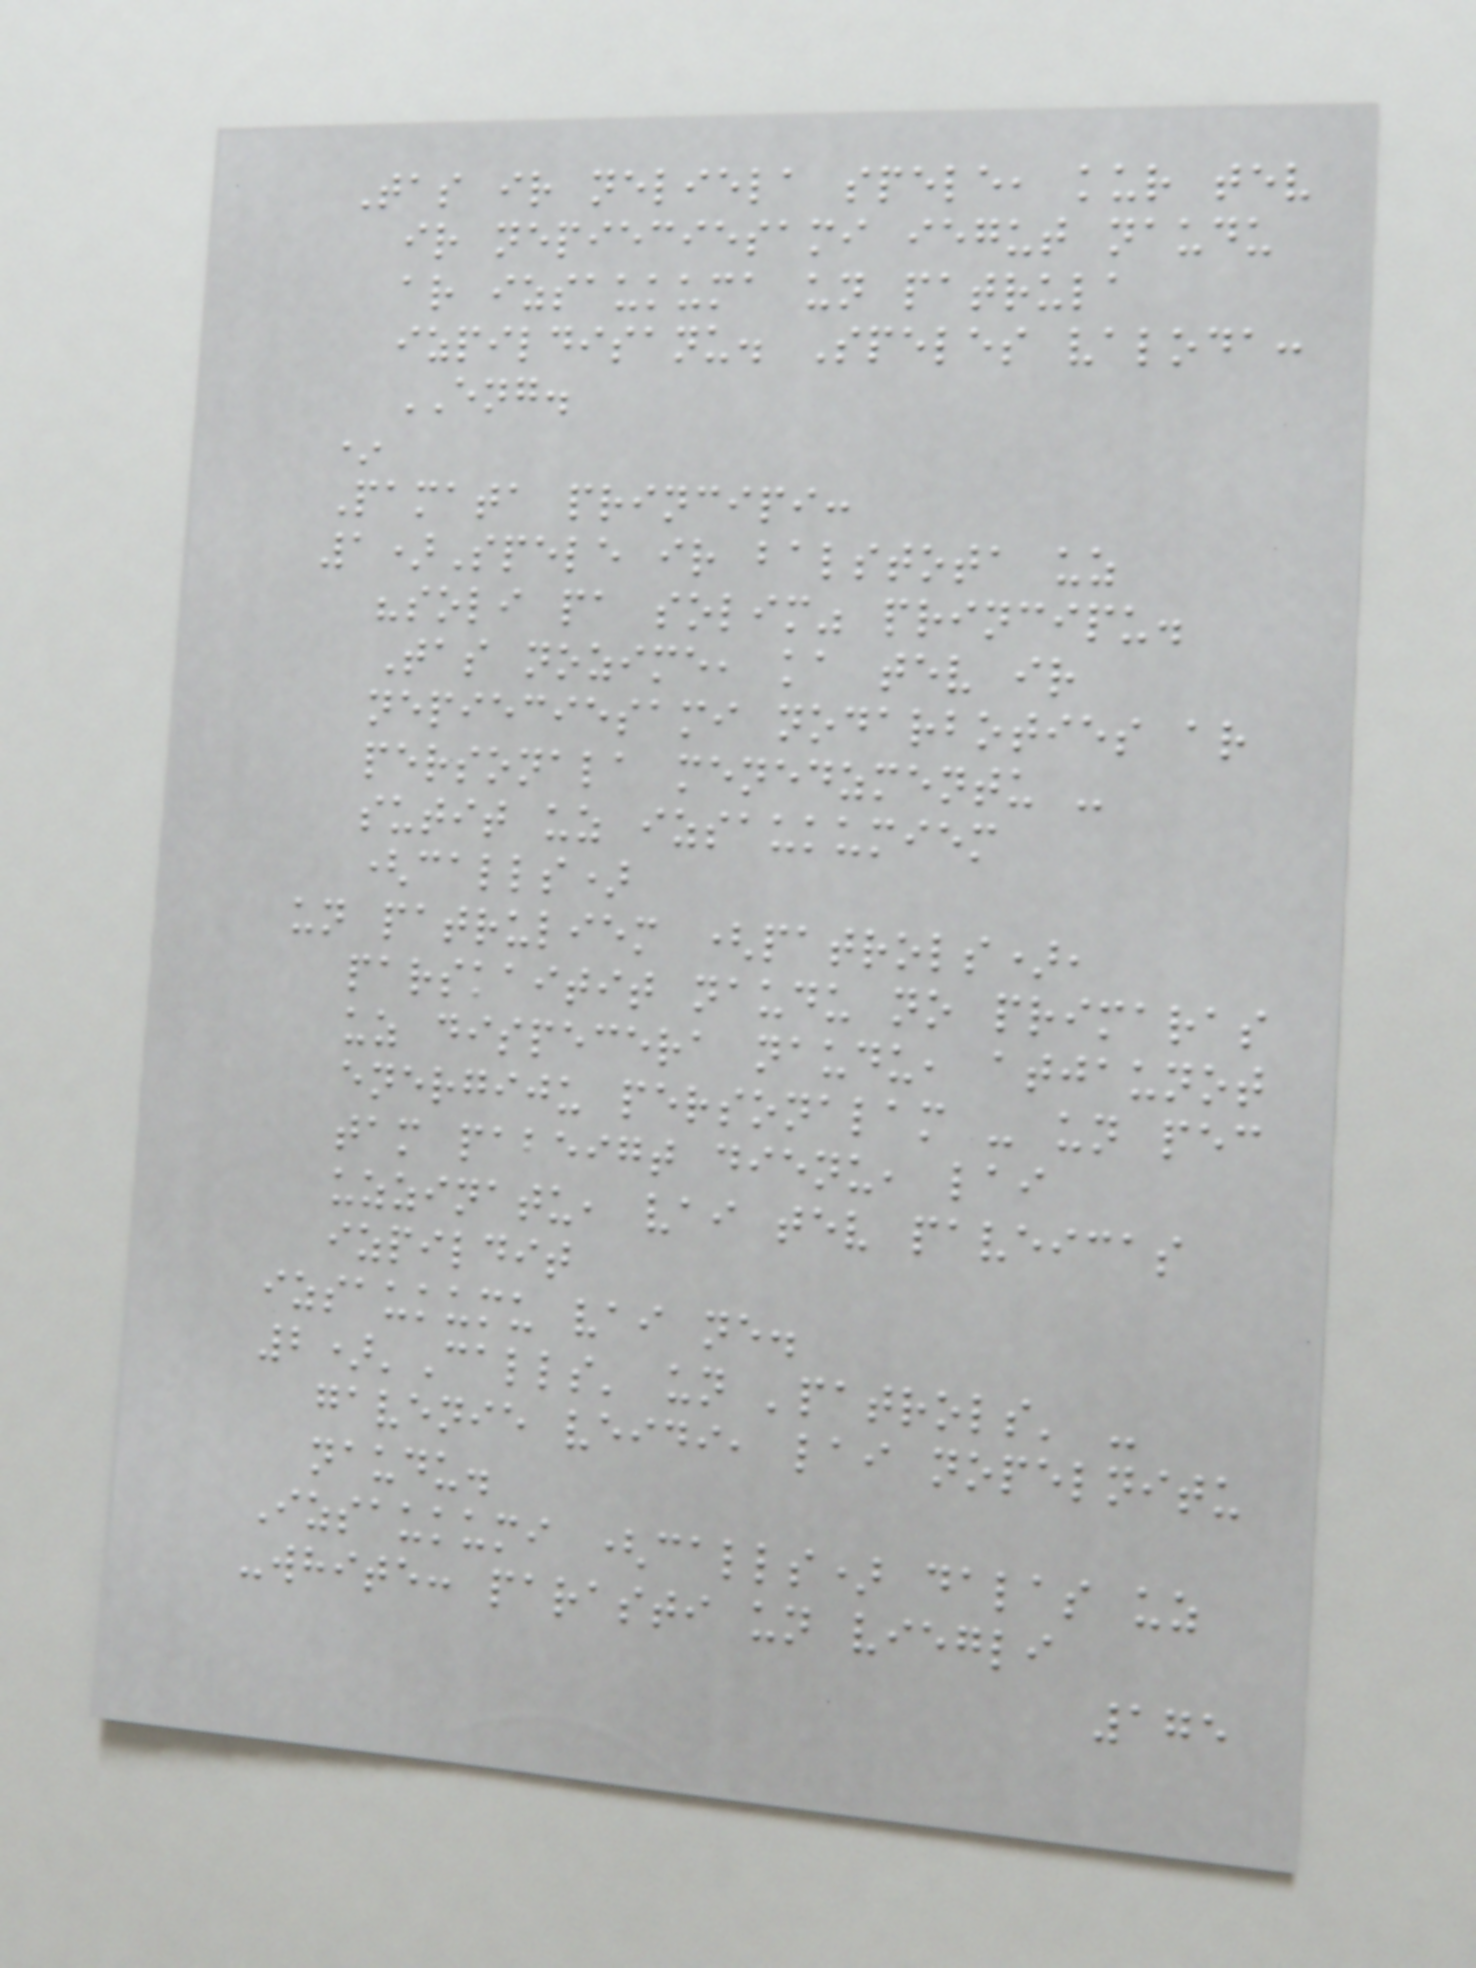Tas ir neliela spele, kur tev
ir nepieciesami iegut naudu
ar izsaukuma un patrula
izpildisanu. Speles valoda:
ENG.
*
Pamata principi:
1)Spele ir balstota uz
"soli pa solim" principu.
Tas nozime, ka tev ir
nepieciesami nodarboties ar
personala menedzmentu -
sutit uz izsaukumiem
(calls)
un patruliem (patrols),
parskaitit naudu no primaras
uz dispecera naudu, atjaunot
energiju personalam - un pec
tam pabeigt dienu, lai
uzzinatu, vai tev paveicas
izpildit
izsaukumu vai ne.
2)'Calls' un 'patrols' -
gavenie veidi, lai nopelnitu
naudu.
Izsaukumi (calls) dalas uz
-white: parasti un viegli
175
